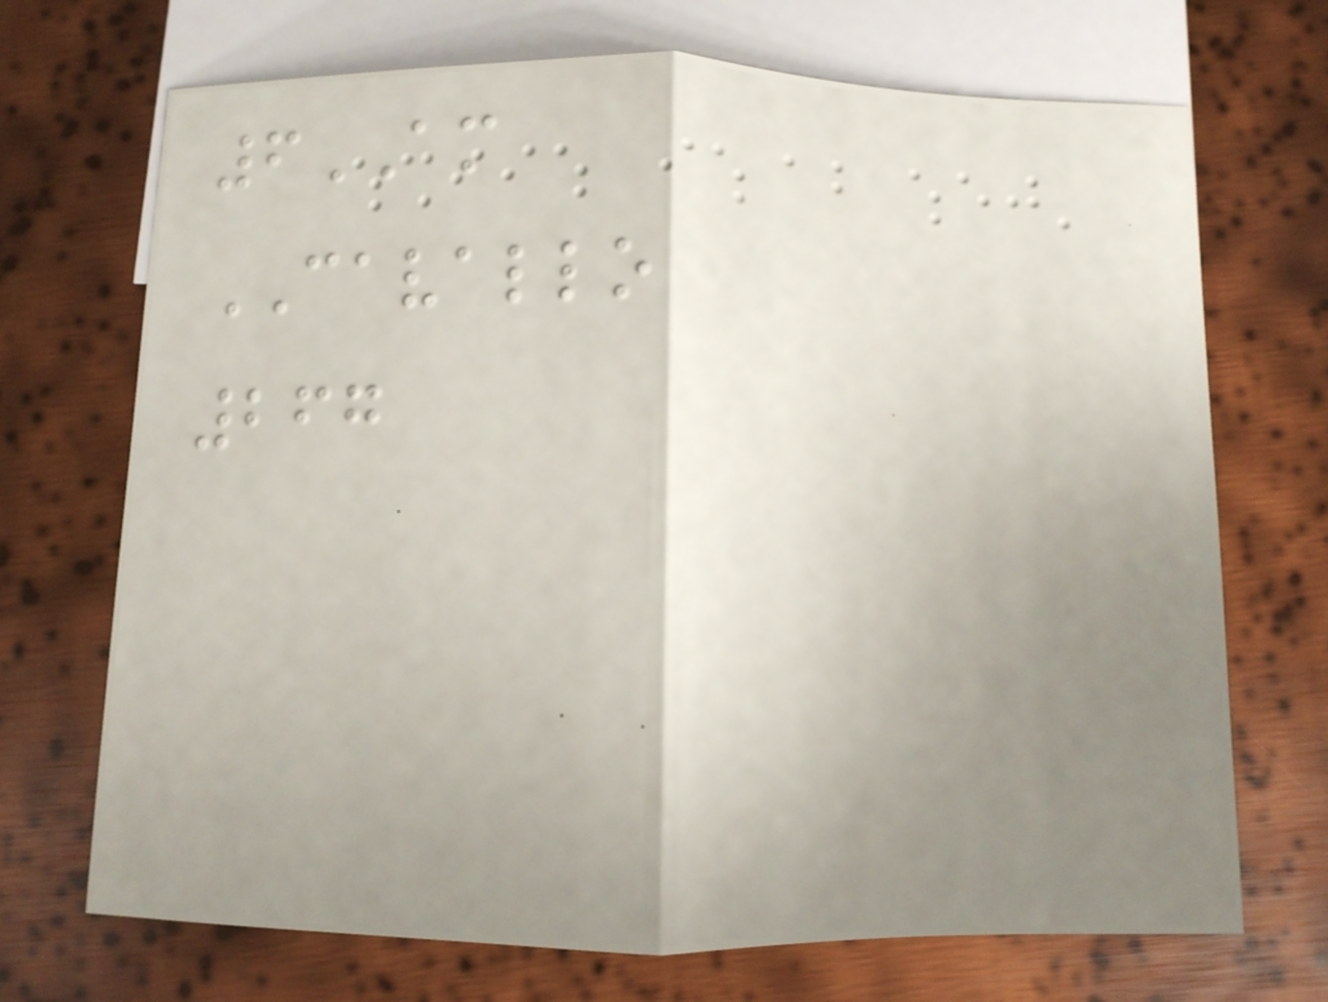6AM
CAVALLO
267
